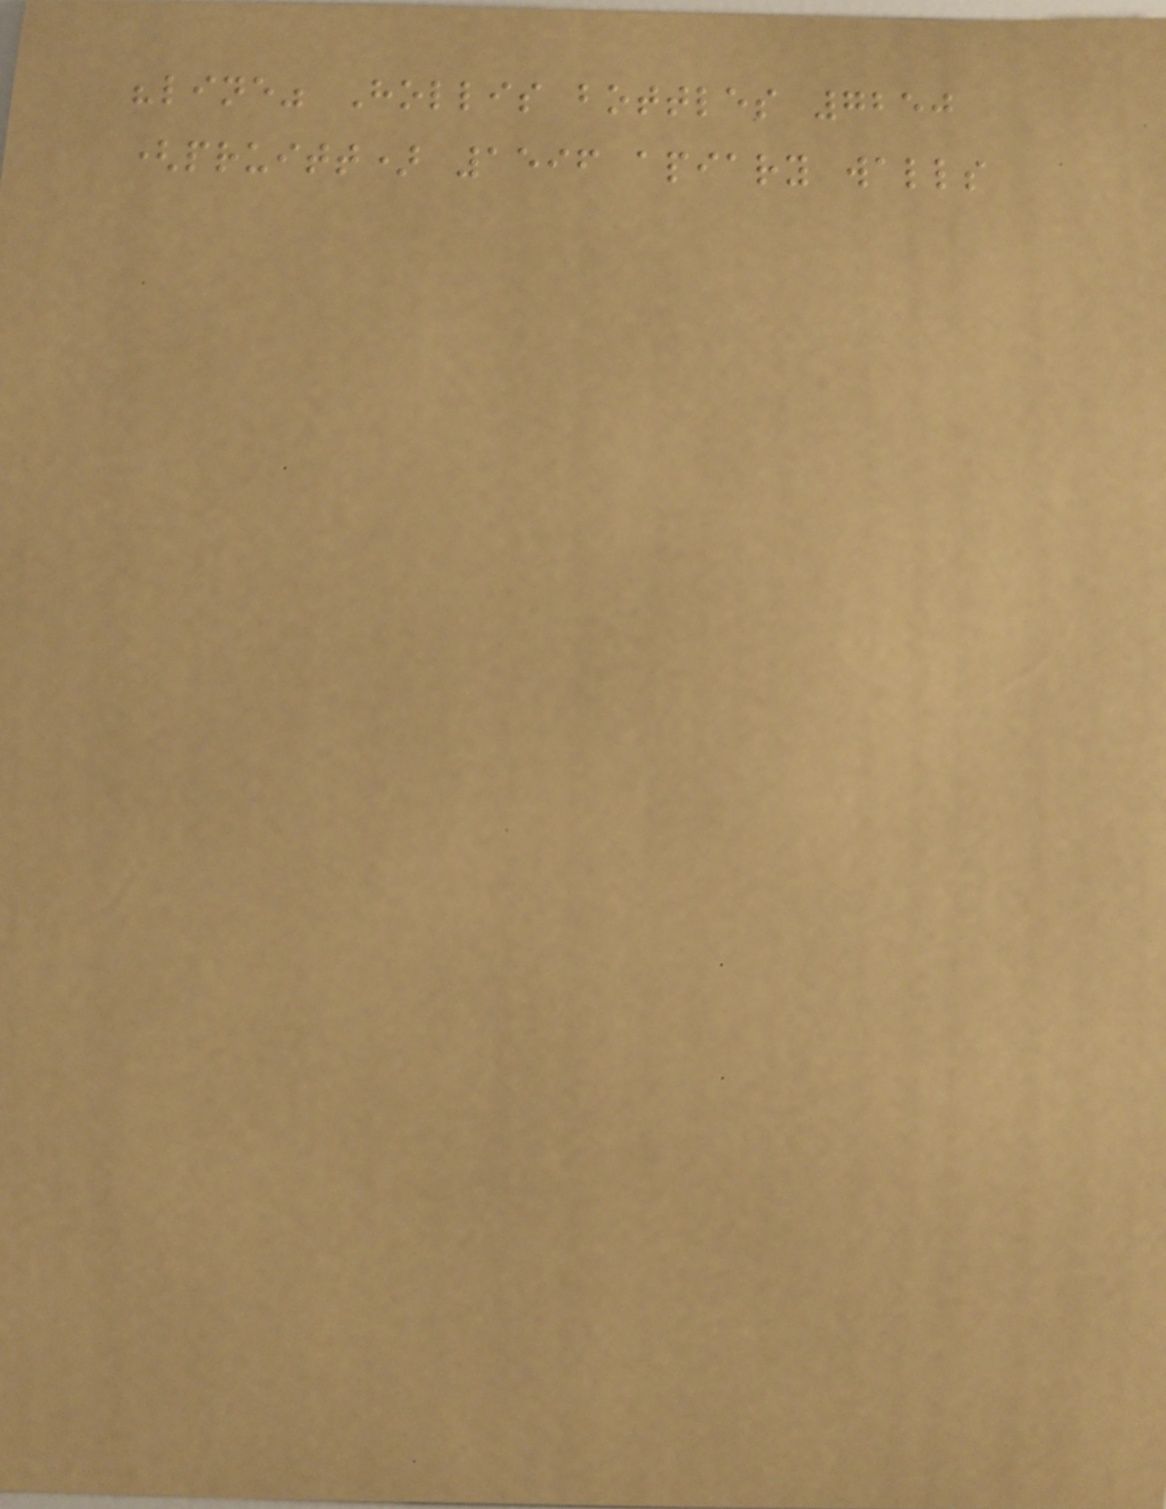"line" Hollis bottles 7250
(pruitt) 1596 apiary walls
